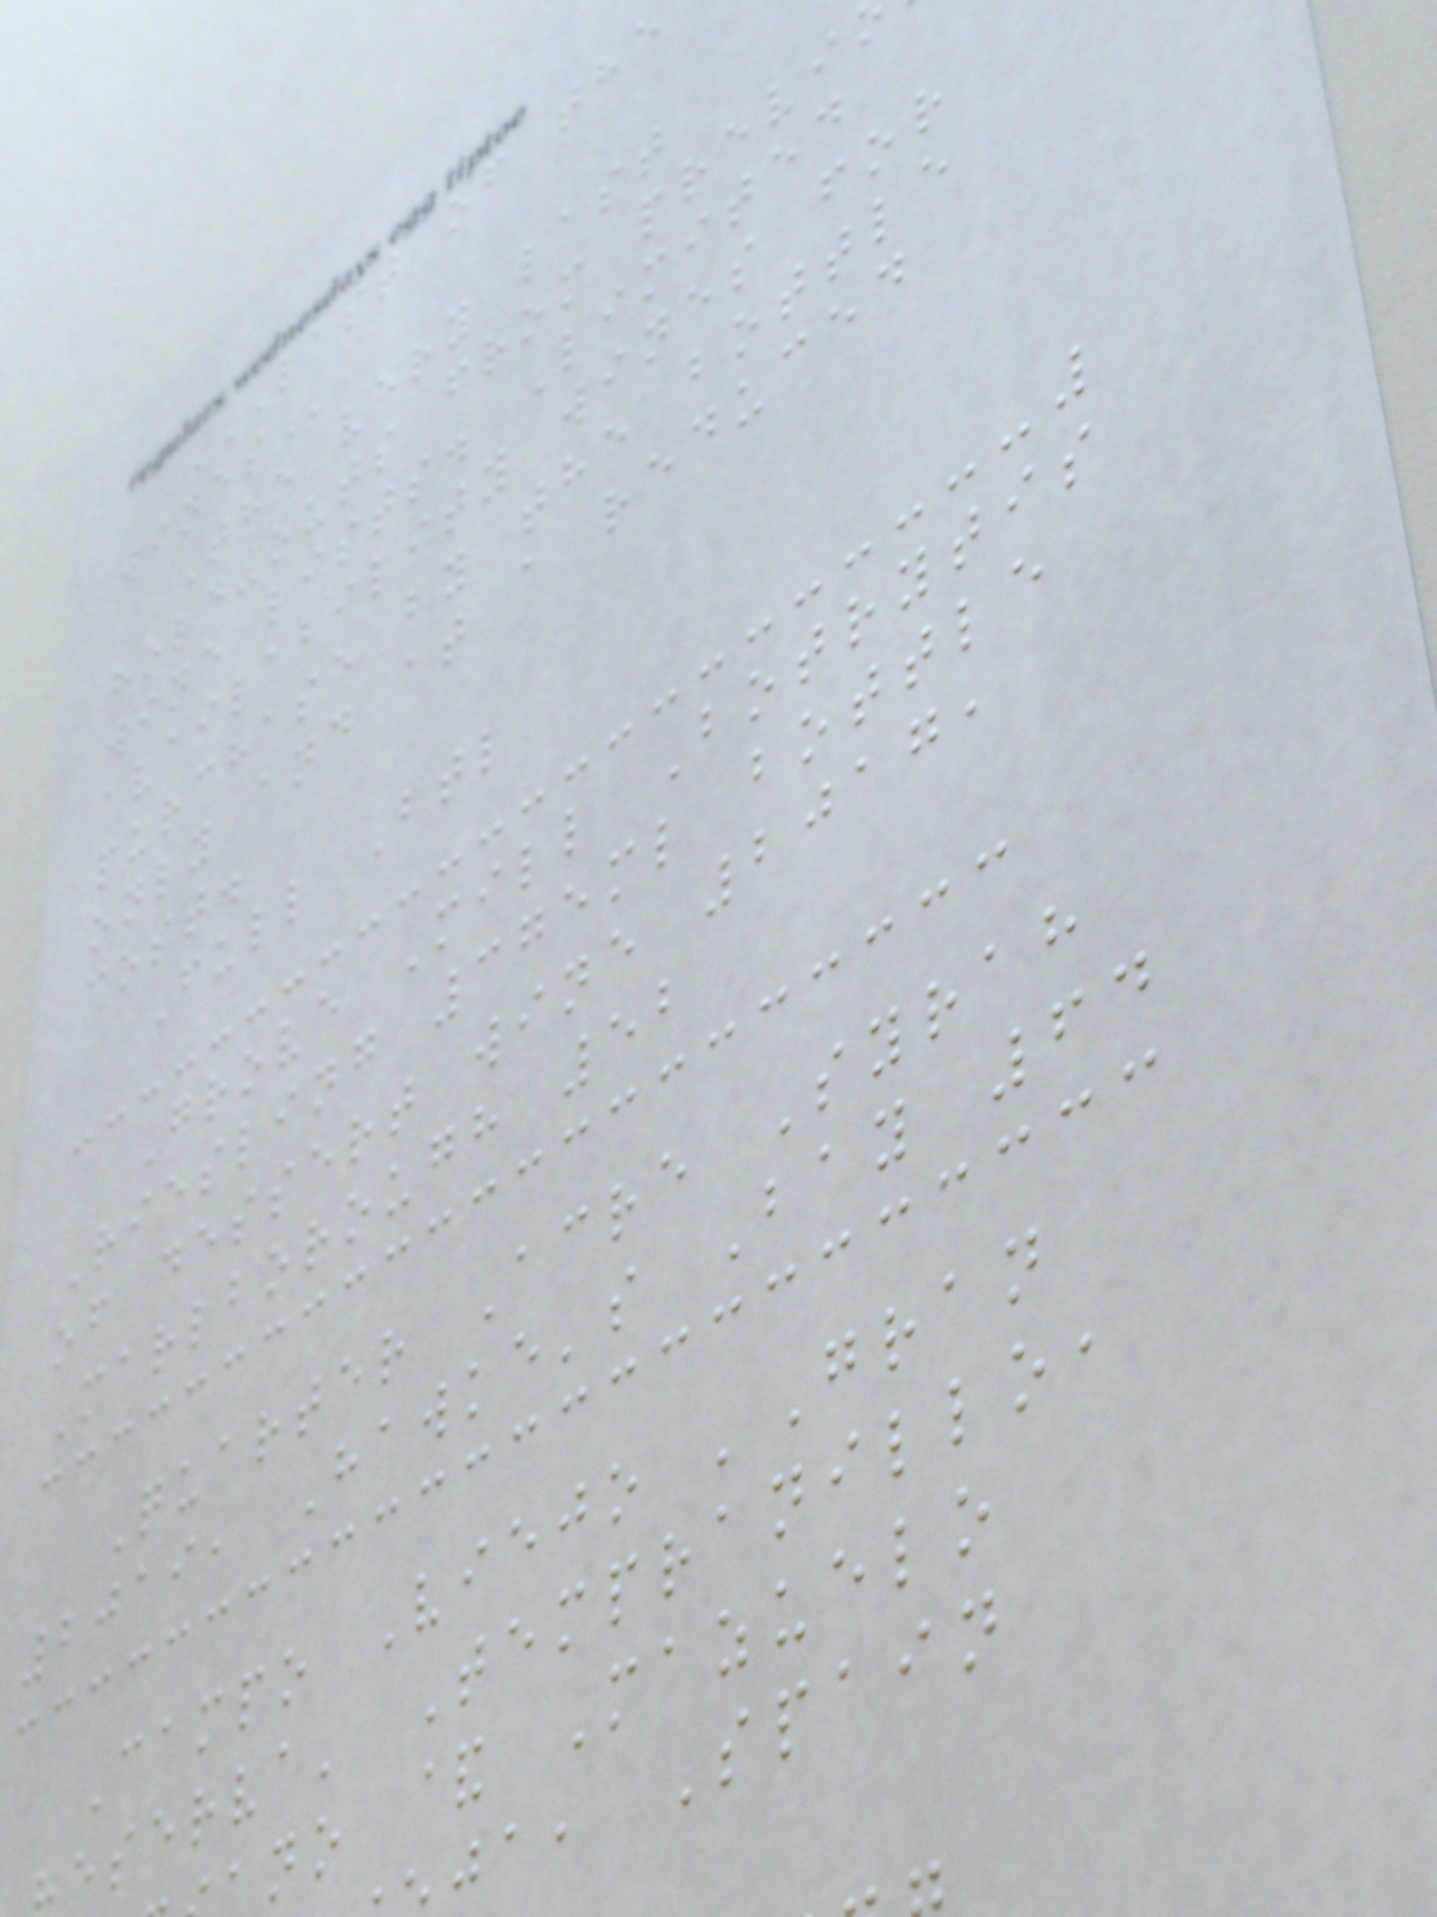The very last
hold-outs from previ
wine lists. Limited
availability wines for
purchase by the bottle
only and at a reduced
cost.
Full Btl
Grove Mill Botrytis
Riesling 375ml bottle
of dessert wine 2017,
Marlborough 52
Quarter Acre Syrah
2019, Hawke's Bay 64
Campo Viejo 'Gran
eserva' Tempranillo,
no & Mazuelo
ja, Spain
